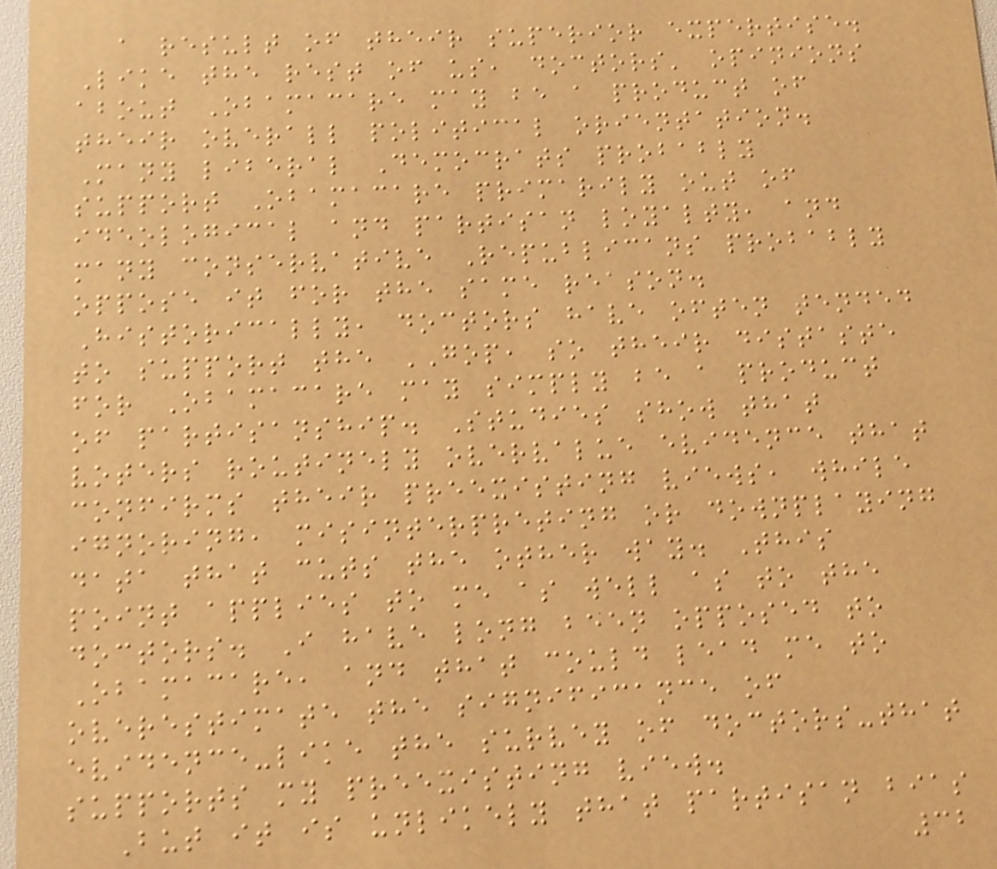a result of their superior expertise.
Like the rest of us, doctors' opinions
about Obamacare may be a product of
their overall political orientation.
Many liberal Democrats probably
support Obamacare primarily out of
ideological and partisan loyalty, and
many conservative Republicans probably
oppose it for the same reason.
Historically, doctors have often tended
to support the GOP, so their distaste
for Obamacare may simply be a product
of partisanship. Studies show that
voters routinely overvalue evidence that
confirms their preexisting views, while
ignoring, misinterpreting or downplaying
data that cuts the other way. This
point applies to me as well as to the
doctors. I have long been opposed to
Obamacare, and that could lead me to
overestimate the significance of
evidence-like the survey of doctors-that
supports my preexisting view.
But it is unlikely that partisan bias
32
